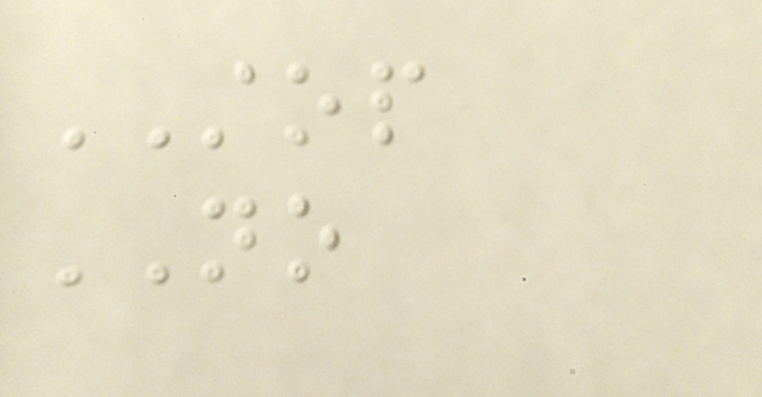STOP
NO
